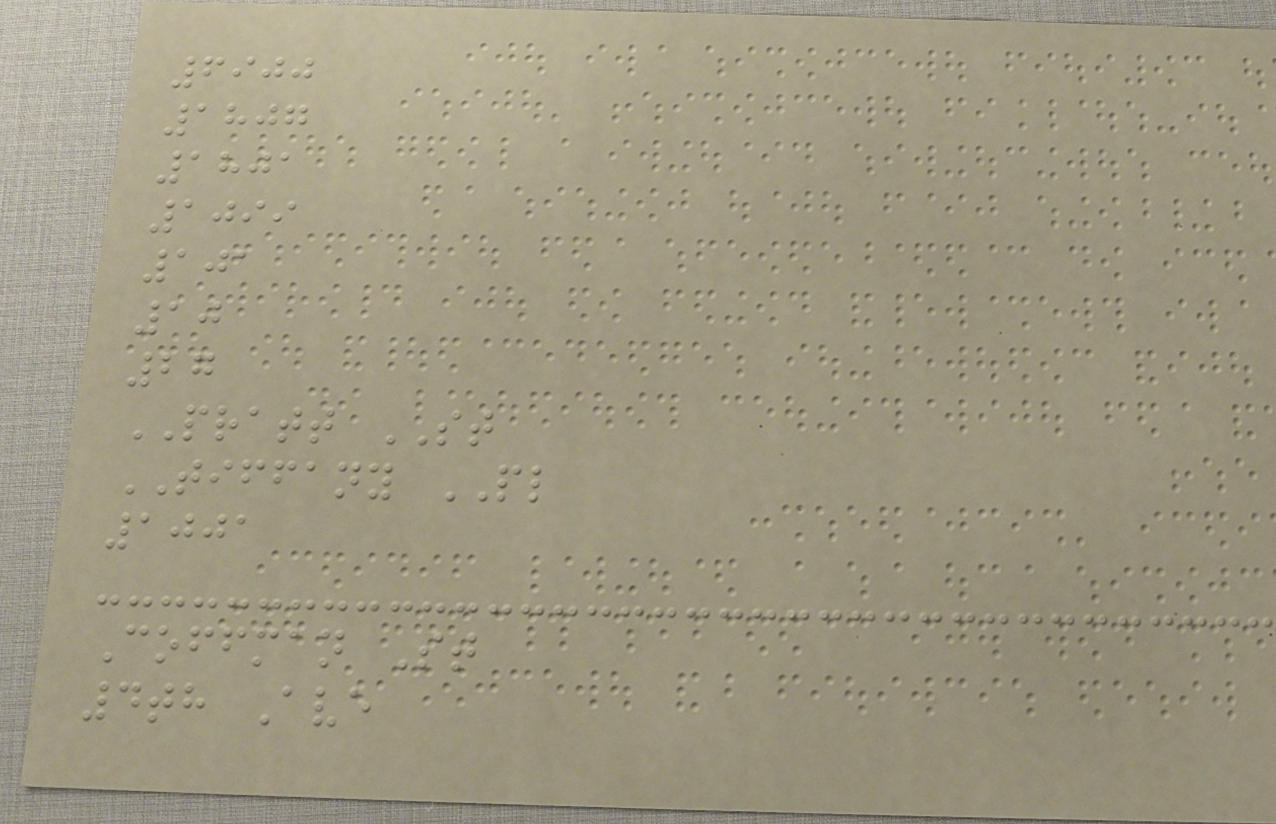6900
1807
1801
1099
101
10
27
PRATT ST
TIFFANY PL
1001
Coffman St
4th Ave
